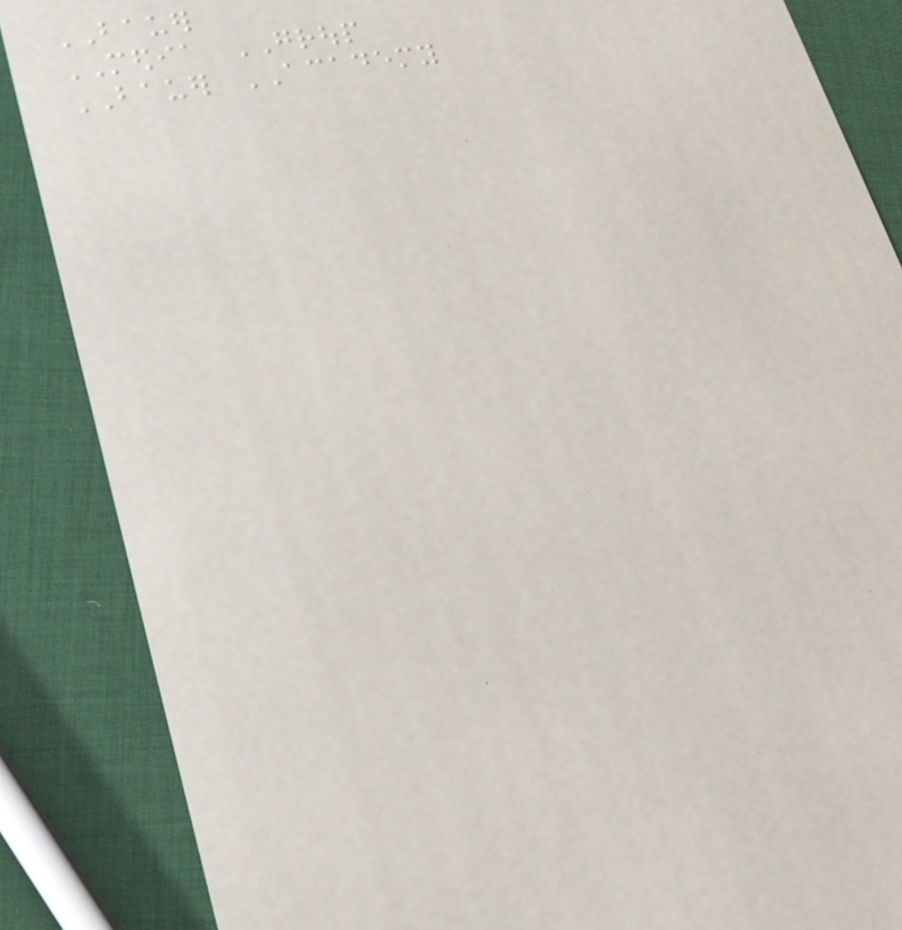BAUER
MEDIA GROUP
BAUER ACADEMY
